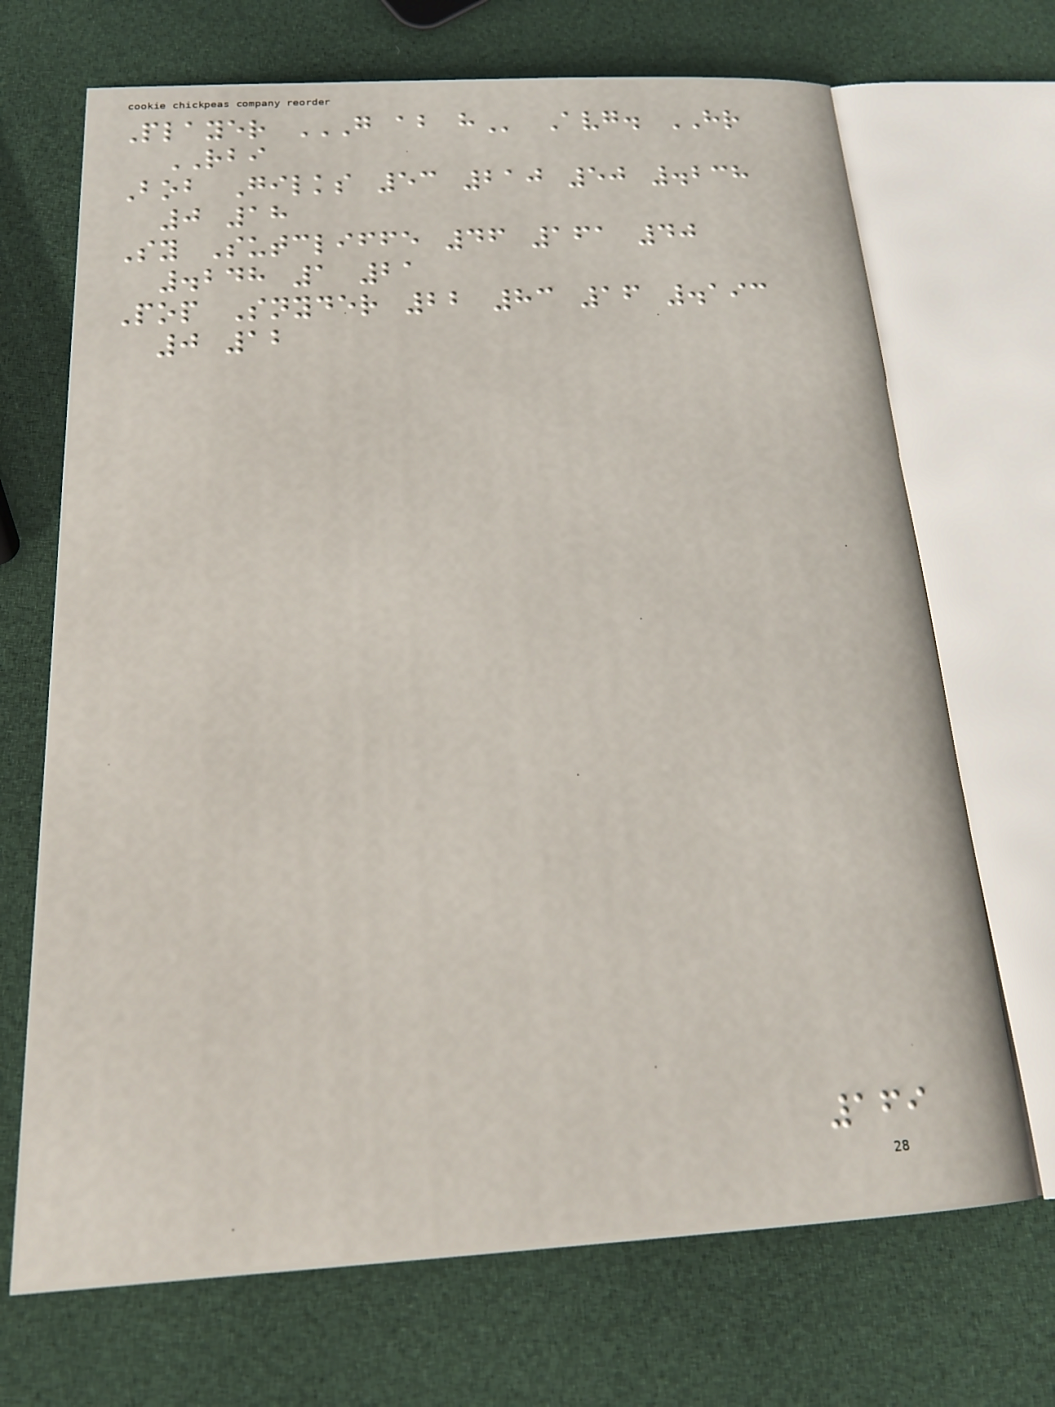Player G AB H Avg. HR
RBI
Bob Gilks 53 210 50 .238
0 18
Sy Sutcliffe 46 161 40
.248 1 21
Pop Snyder 22 83 16 .193
0 12
169
